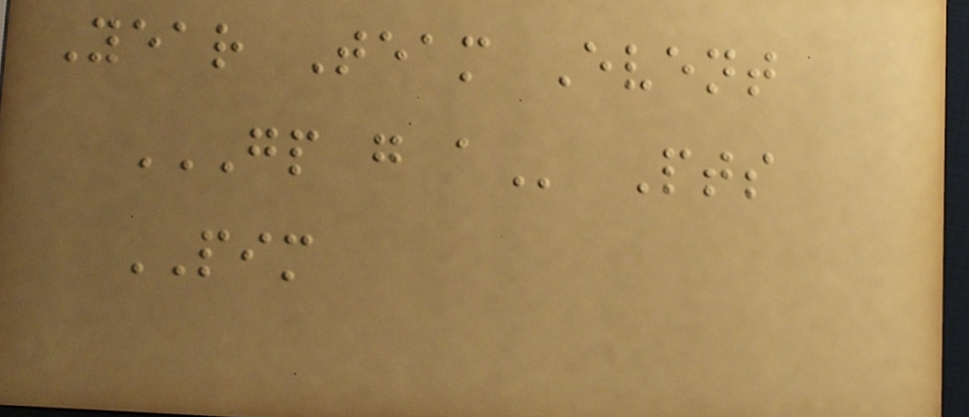Year Team Event
GP G A Pts
PIM
